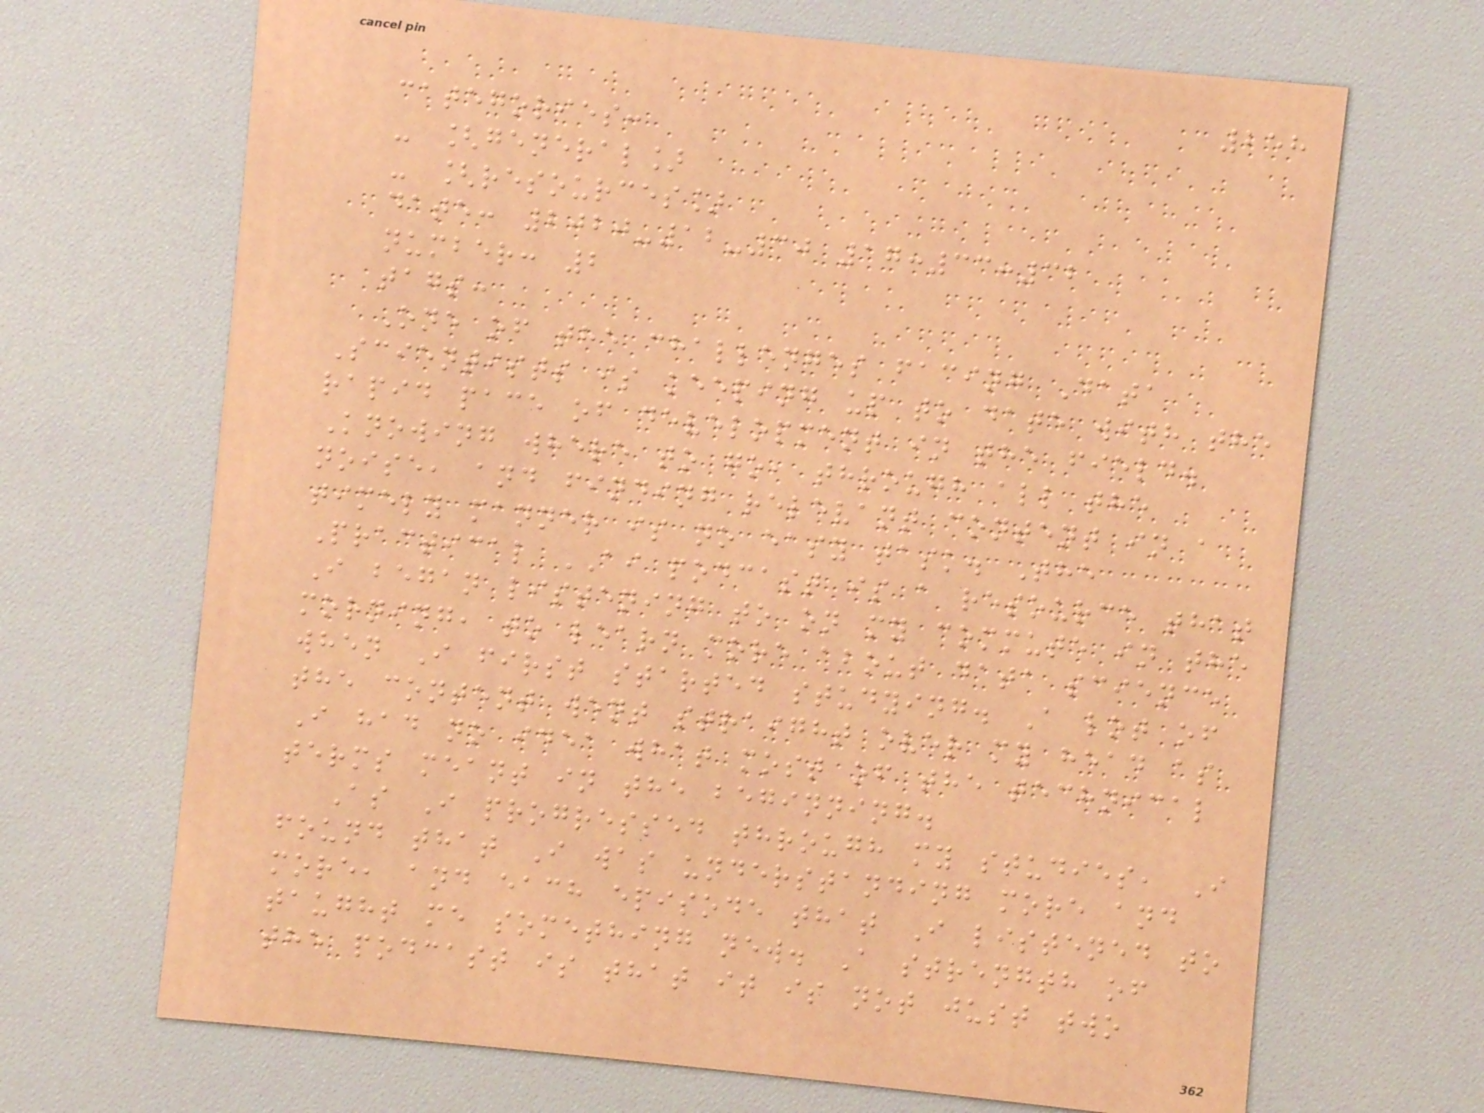258
categories:
- [general]
- [resources]
date: 2020-12-30 17:33:32
number: 2
tags:
One of the challenges facing Data
Scientists is keeping up to date with the
rapid pace of development in the field.
Knowing where to go, through all the
noise, and finding relevant content in a
timely manner is no easy task. The
Practical AI podcast is a resource that
I began listening to on my commute in the
morning, to learn more about data science
when I first started studying. A lot of
the content went straight over my head as
I had no idea what most of the technical
terms meant in the beginning.
As I progressed through my studies, I
found that I was understanding more and
more, and each episode that I listened to
taught me something new. A strength of
the podcast is that it is not just two
